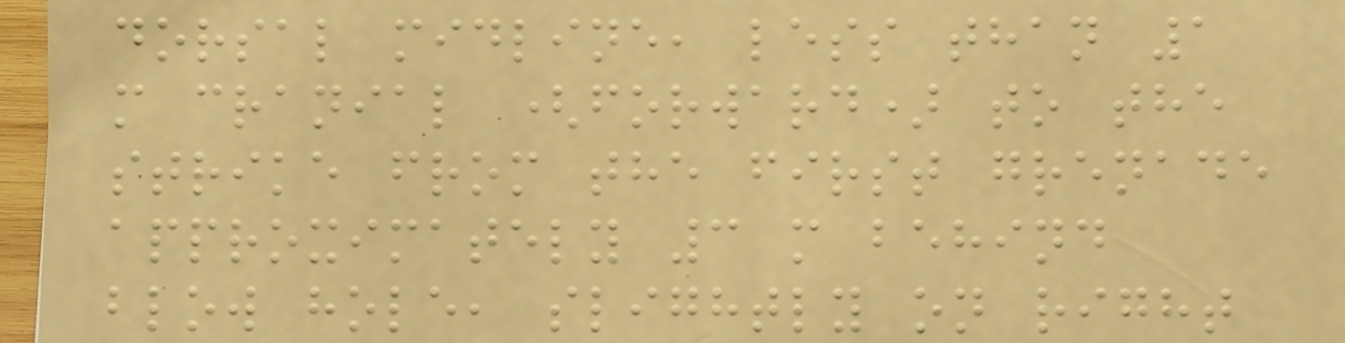dorsal midline, less than 1
m cranial (forward) to the
strike from the first grenade
approximately 3 m behind
blow hole, slightly on right
